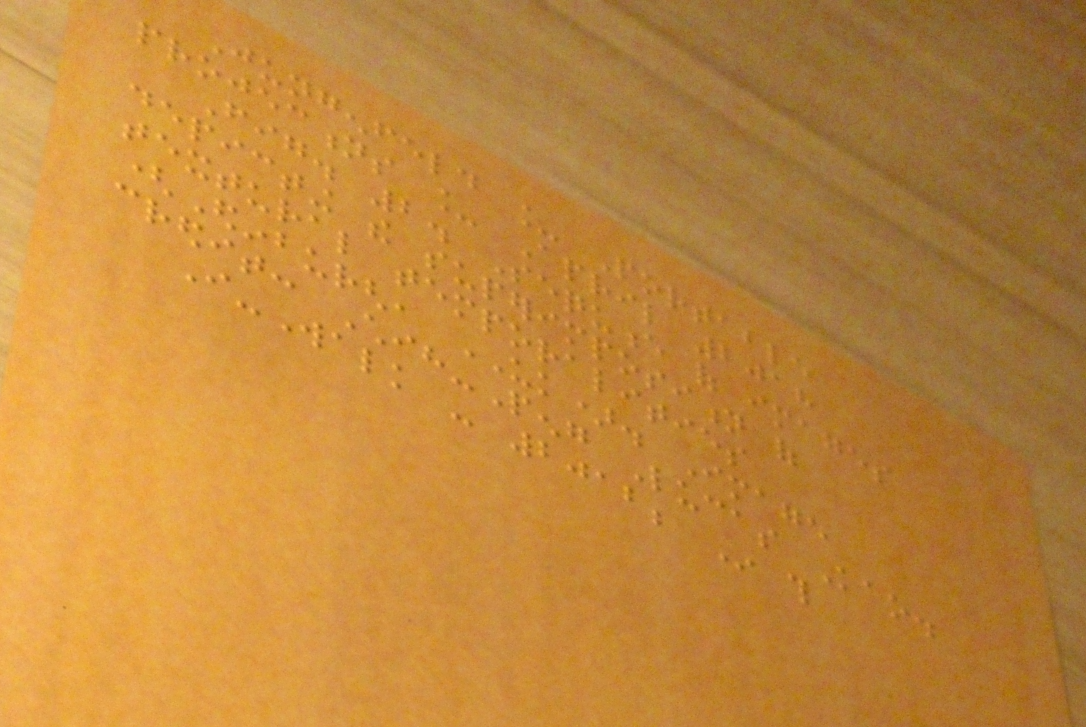Jungenfeld _ Portable
projections _ April 2018
Fig. 2. Sequence of images
depicting the superimposition of
textural temporalities
(Edinburgh, UK). Image
credit: Chih-Peng Lucas Kao.
I-Walk - 2012; In this
